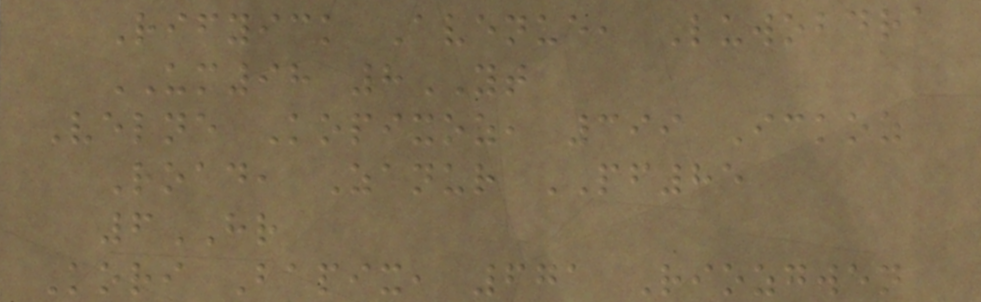Rifyick Avenue, Luwobdra
UM98 8YT
Velne Kopixoz, 399 Ickoz
Road, Zanur PF85
6HR
Kori Bapix, 671 Riozgwen
